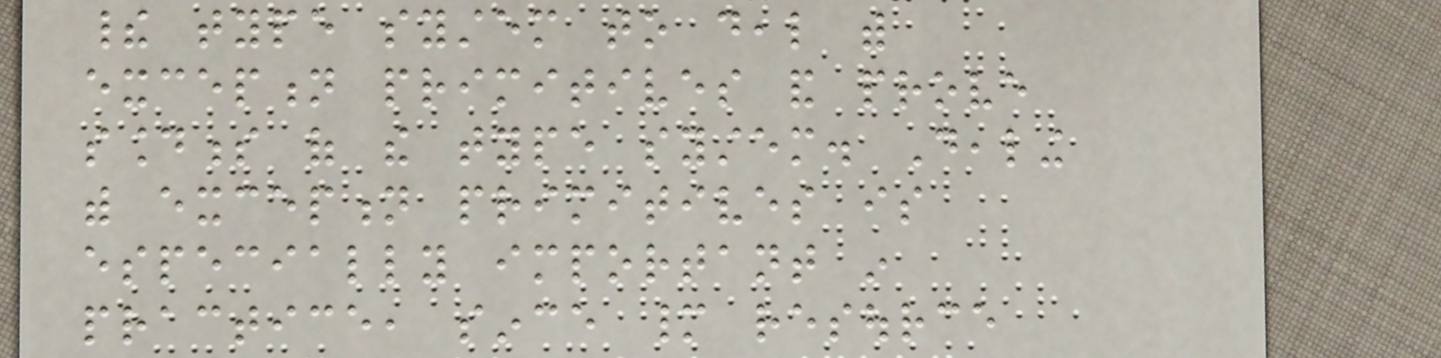their type system to deal with
exception primitives and prove
soundness of the type system. Dealing
with exception primitives is
especially important in
practice, since many resource
